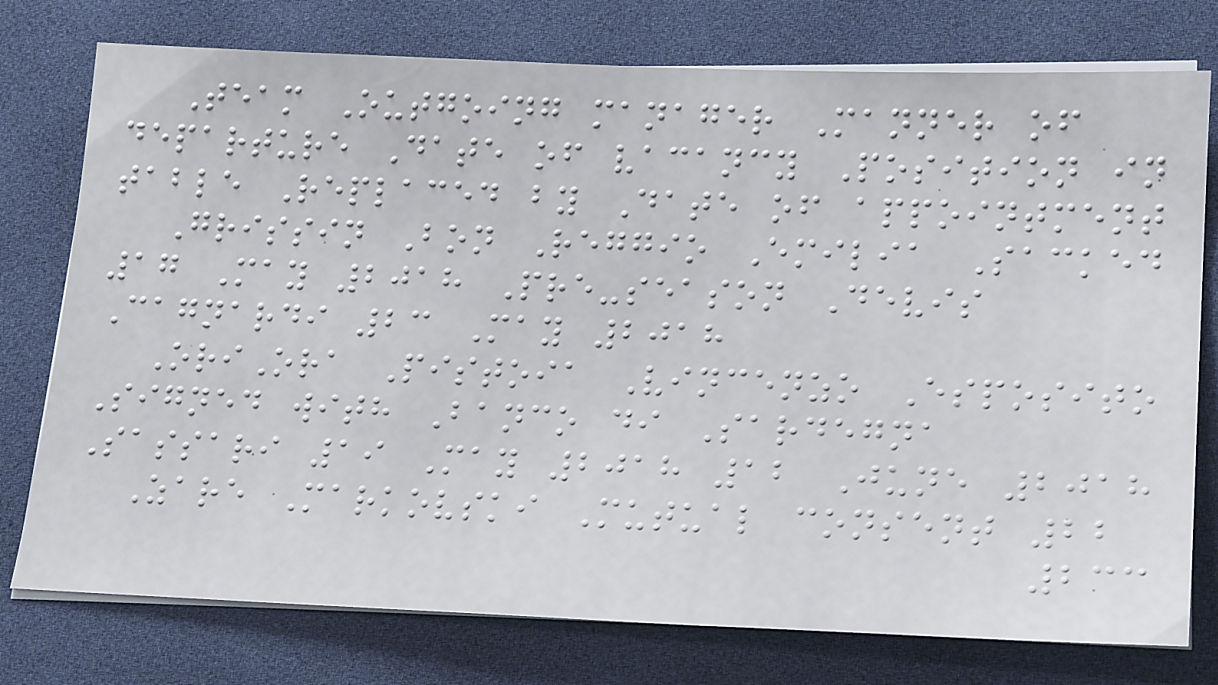Team Outgoing manager Manner of
departure Date of vacancy Position in
table Replaced by Date of appointment
Grissin Bon Reggio Emilia Sacked
17 May 2018 Pre-season Devis
Cagnardi 23 May 2018
OriOra Pistoia Vincenzo Esposito
Signed with Banco di Sardegna
Sassari 19 May 2018 12 June 2018
Zare Markovski Mutual consent 22
233
